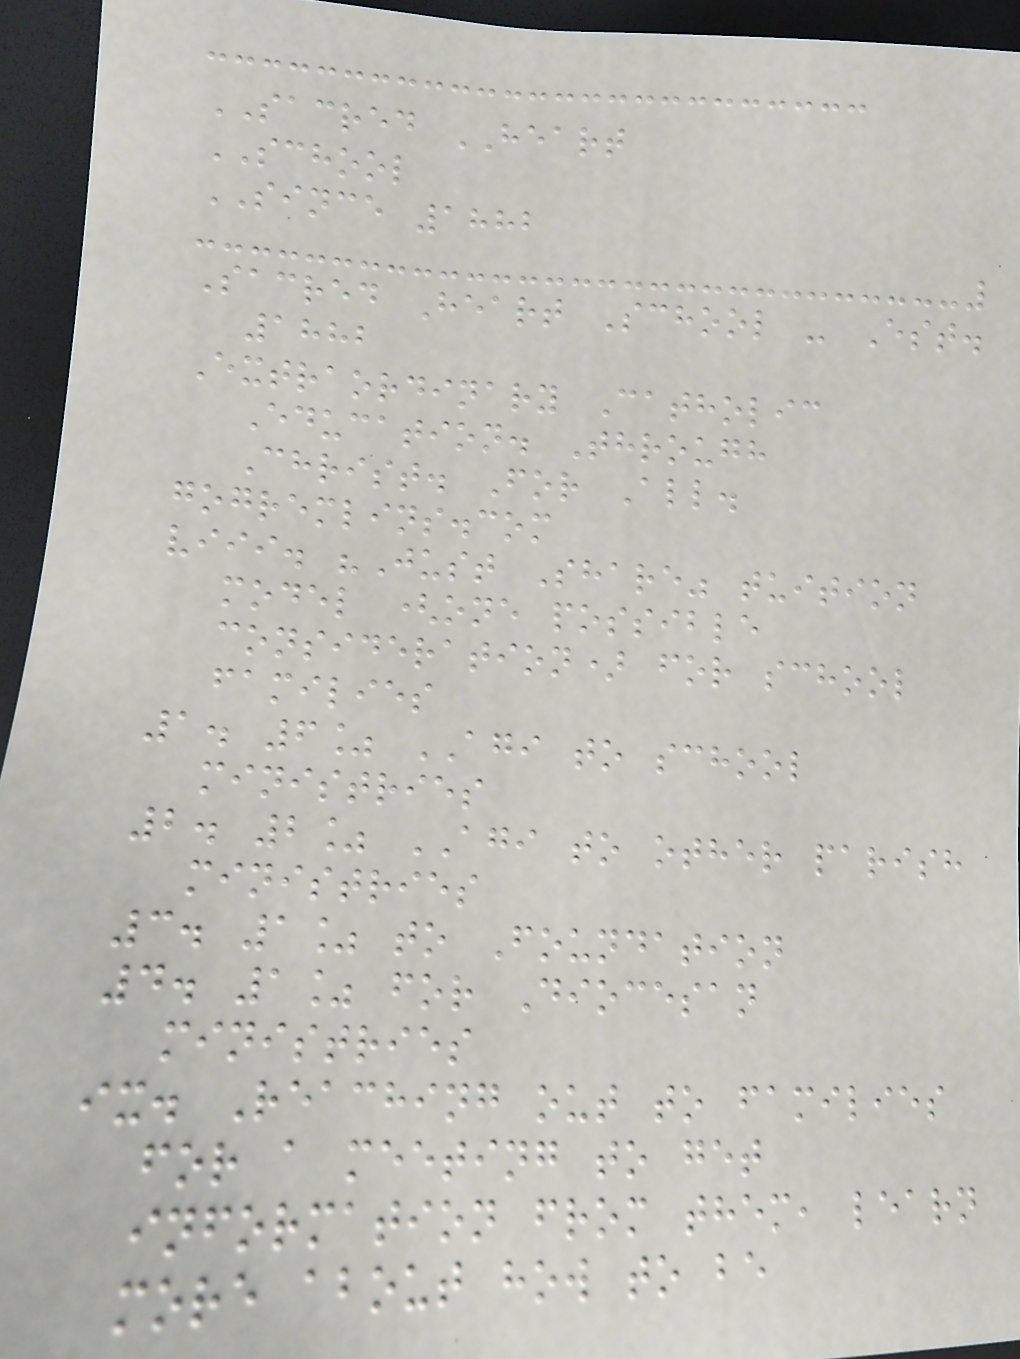SACRED HEART
SCHOOL
SINCE 1882
Sacred Heart School - Est.
1882
Extraordinary Catholic
Education. Through
Christ. For All.
gogremlins.com
viii. "Just Share" tuition
model (one possible
consideration) for school
families
1. 6% AGI to school
ministries
2. 2% AGI to other parish
ministries
3. 1% to Foundation
4. 1% for Diocesan
ministries
ix. Reaching out to families
for a meeting to get
information from them, learn
more about how to be
